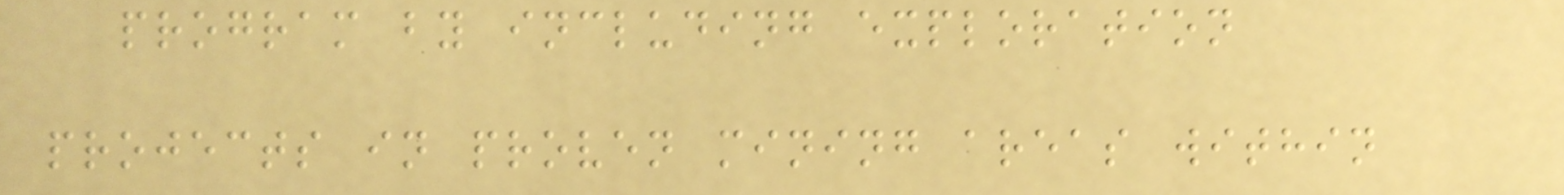program by including exploration
projects in proven mining areas within
